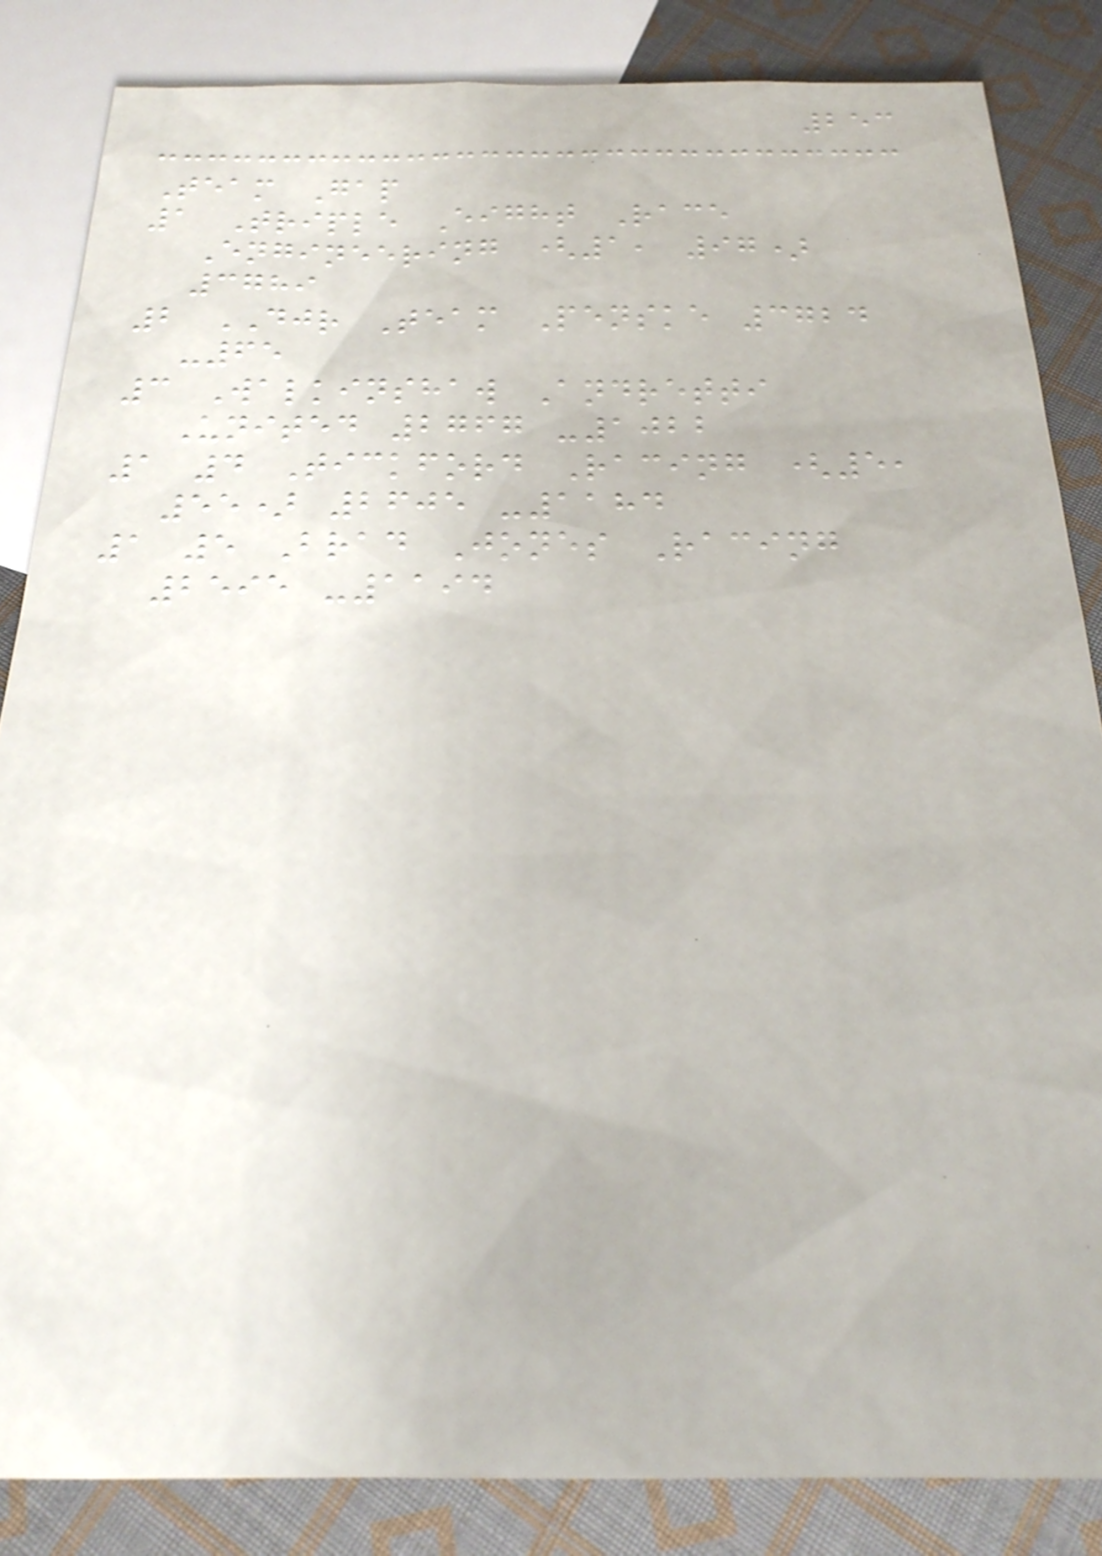253
Team Gap
1 Triple Eight Race
Engineering (1, 97)
3789
2 DJR Team Penske 3724
-65
3 Walkinshaw Andretti
United 2767 -1022
1 4 Tickford Racing (5,
55) 2605 -1184
1 5 Brad Jones Racing
2595 -1194
